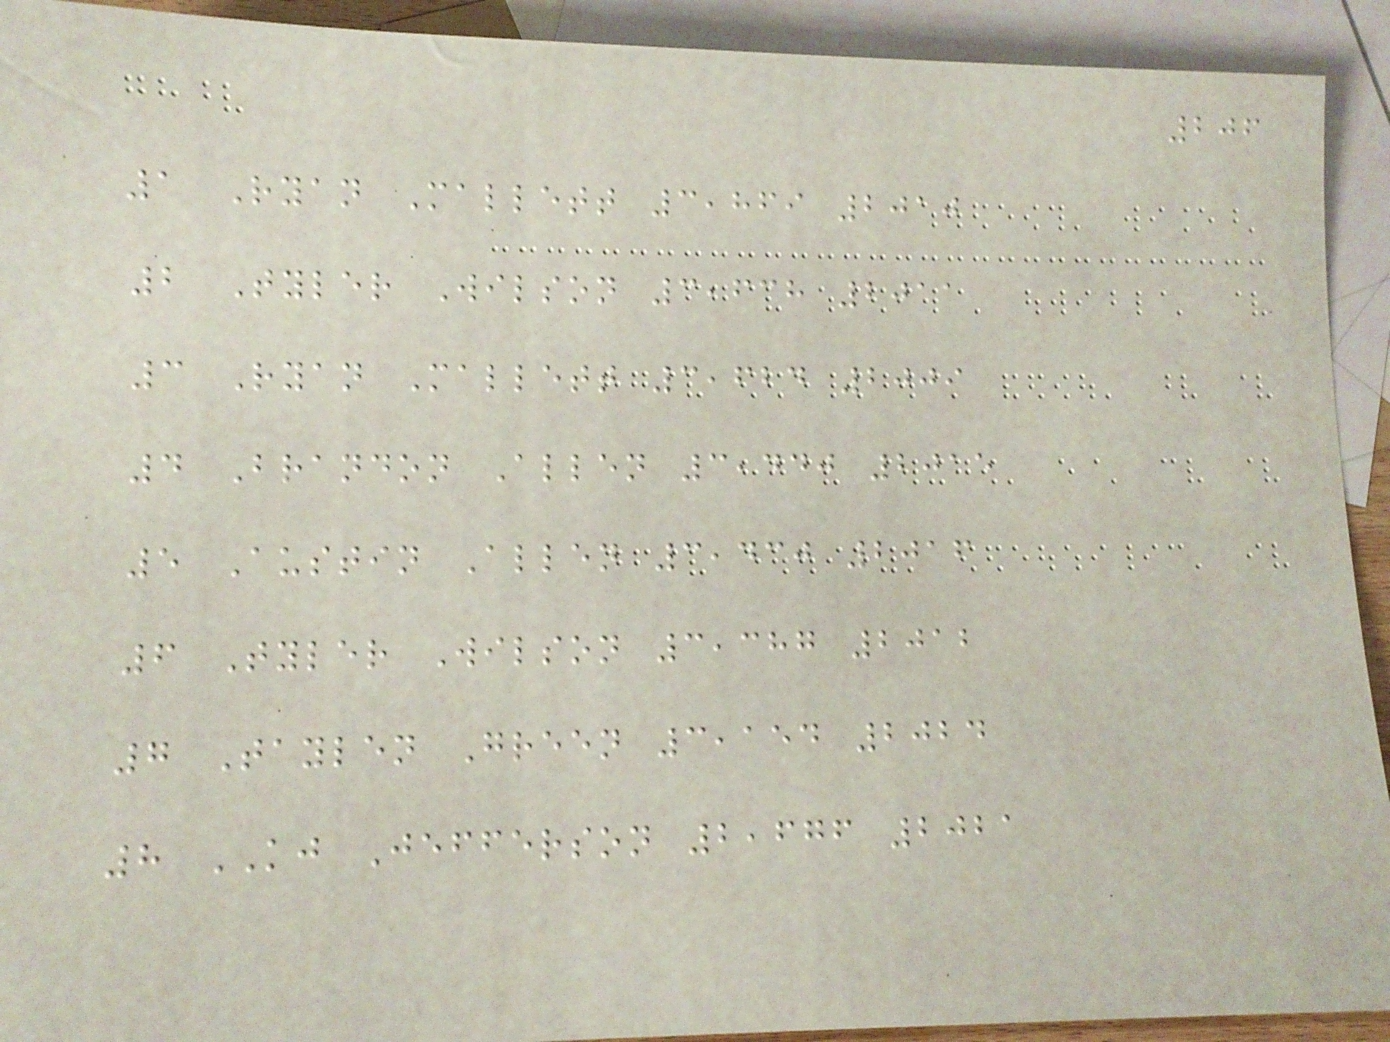206
1 Ryan Mallett 3,869 2010
2 Tyler Wilson 3,638 2011
3 Ryan Mallett 3,624 2009
4 Brandon Allen 3,440 2015
5 Austin Allen 3,430 2016
6 Tyler Wilson 3,387 2012
7 Taylen Green 3,154 2024
8 KJ Jefferson 2,676 2021
